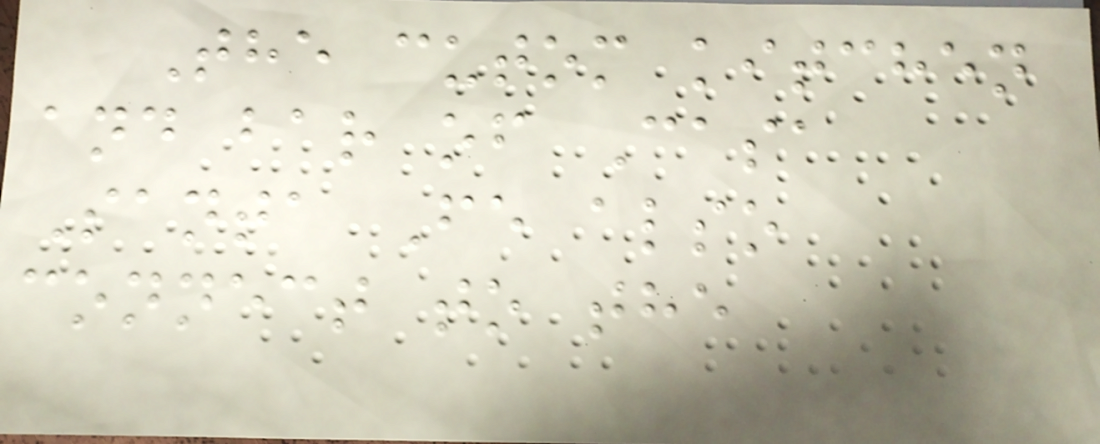The cutom kitchen
and bar of Casa
Santa Fe also
connect to the
